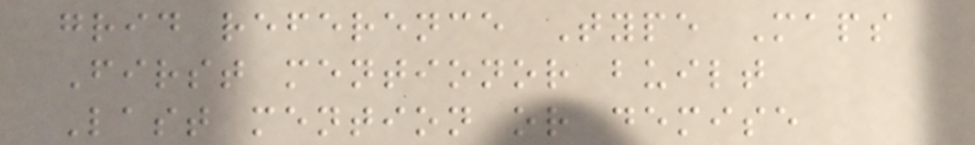grid reference Type Maps
First mentionor built
Last mention or demise
